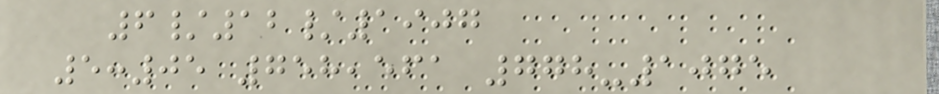6/12/1907
5:05 758,561 778-1075
